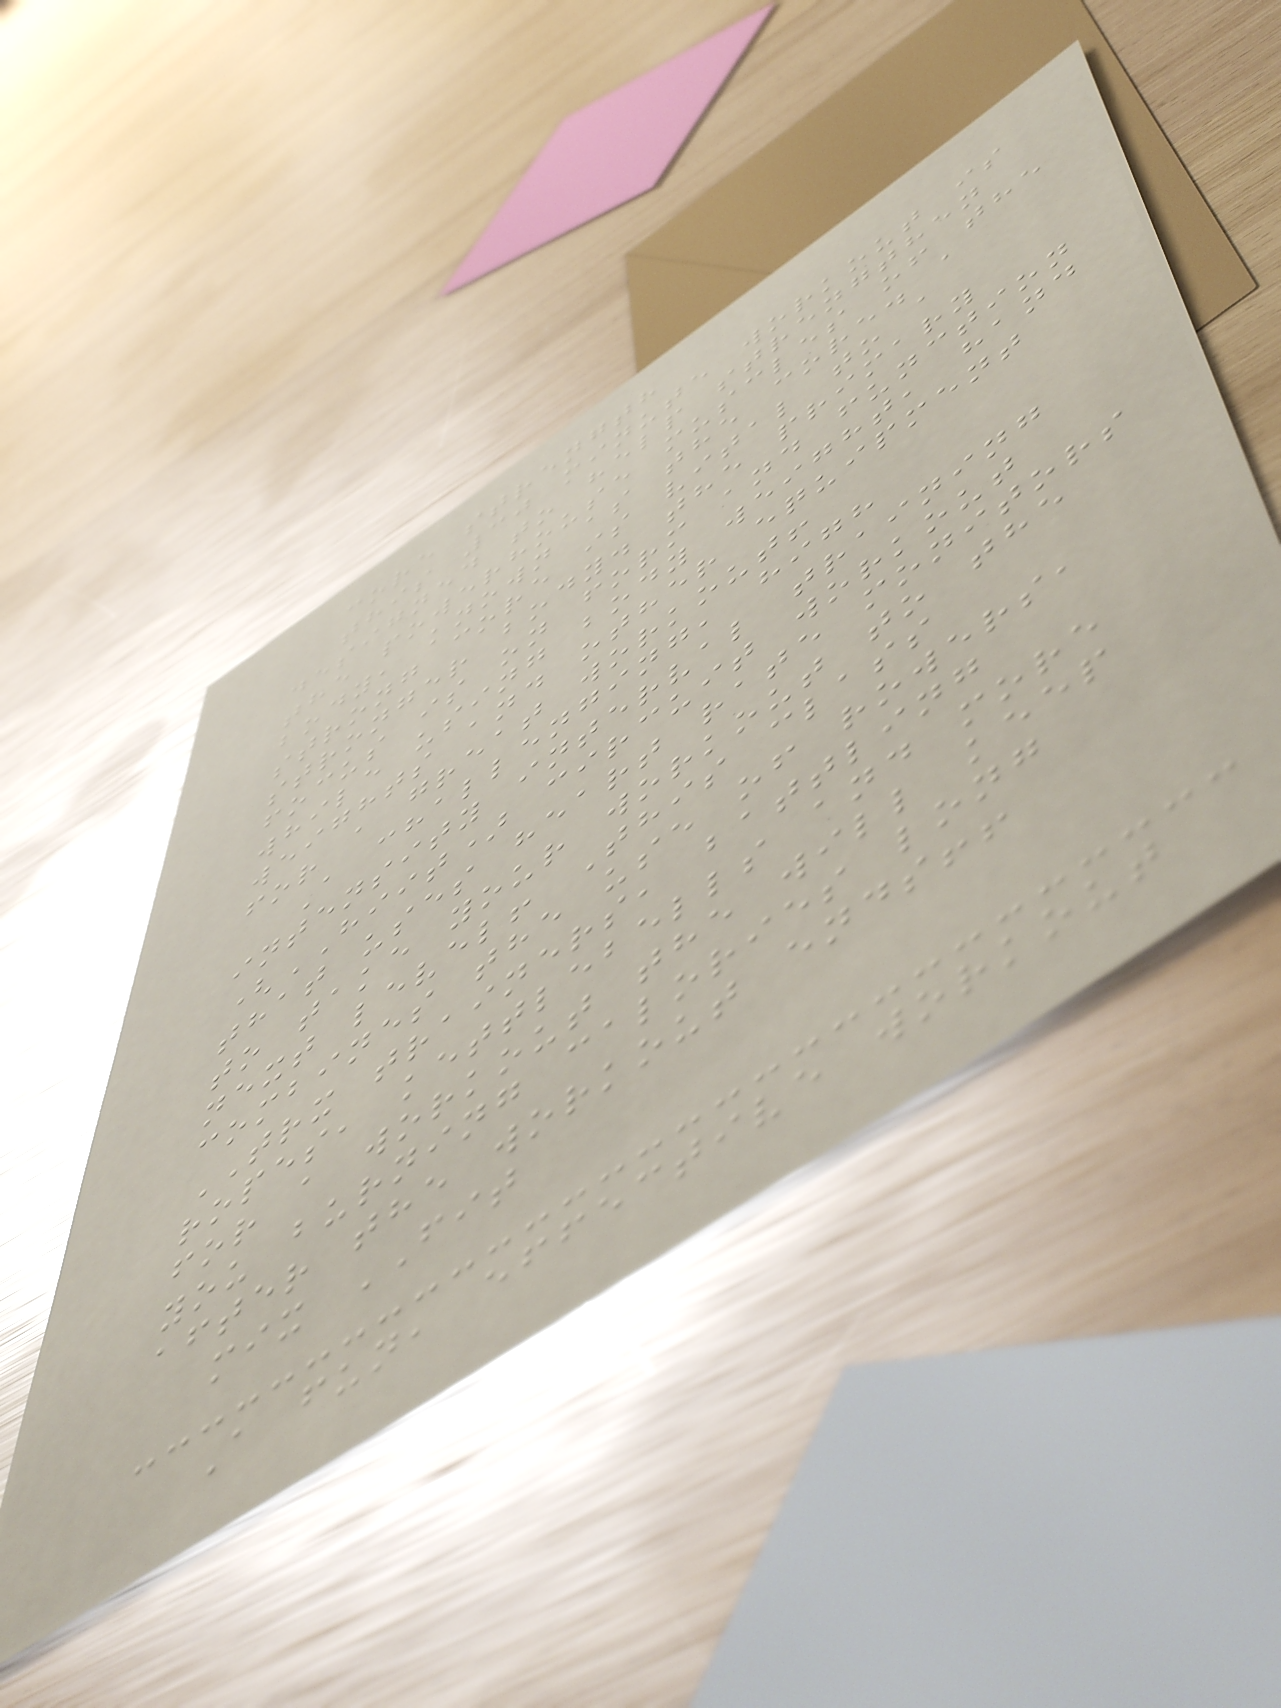core strength
this 30 minute workout is
designed to help strengthen
the powerhouse muscles of the
body, known as the core. a
strong core is vital to a
stronger body. the primary
focus is on form and function
while using body weight, hand
weights and other equipment
for a great workout!
A challenging, high
intensity interval training
(HIIT) circuit workout
that uses heart rate monitors
to take your workout to the
next level! This class
combines the use of rowers,
TRX trainers, battling
ropes, kettlebells and more
for a workout the will keep
you burning calories long
after the workout ends!!
mix FIT
A fun, effective workout
